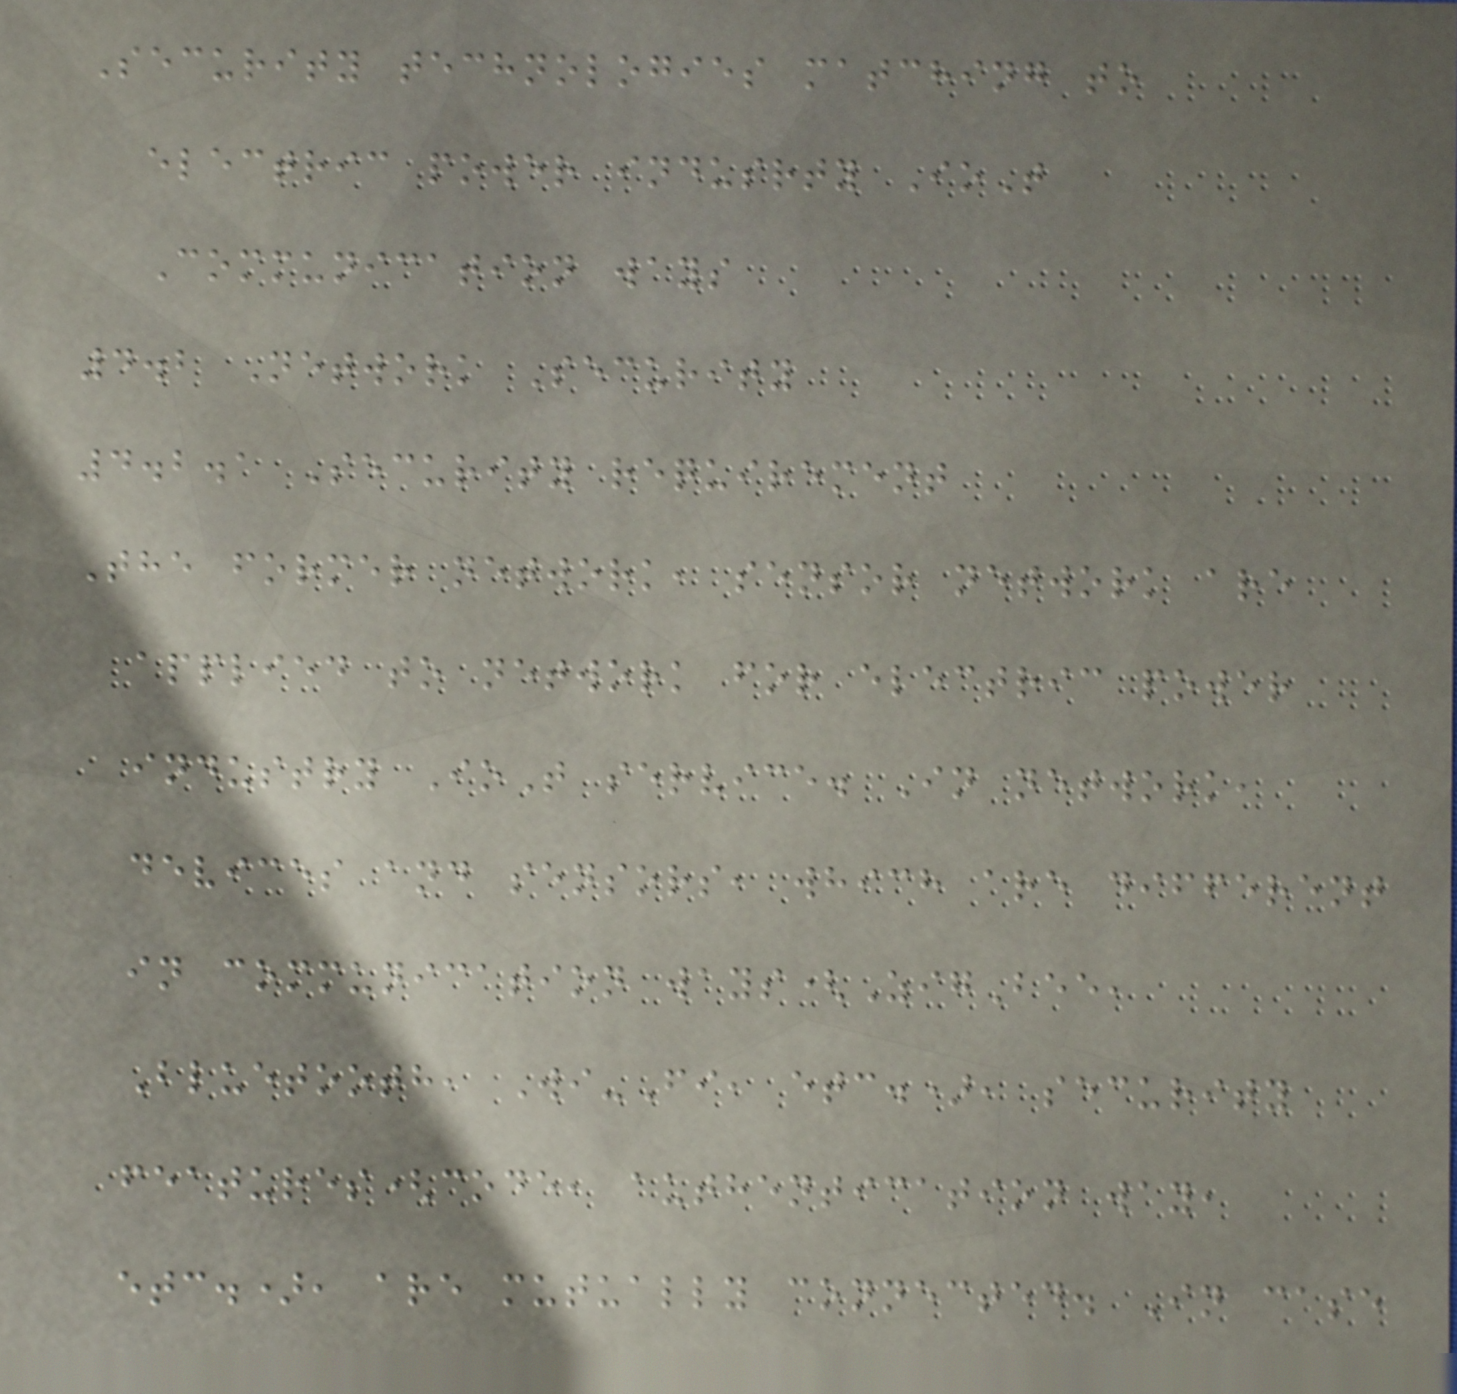Security technologies matching to
electric power indusrty IoT
Communication ways
4.2 Network Security
4.2.1 Security requirement
The former network, sensor network are
applied to network for electric power
industry IoT service. In network,
devices and sensors, which are different
in communication ways(ZigBee,
Bluetooth, Wi-Fi, etc.), security
features(code, authentication way,
etc.), are mutually connected. In case
